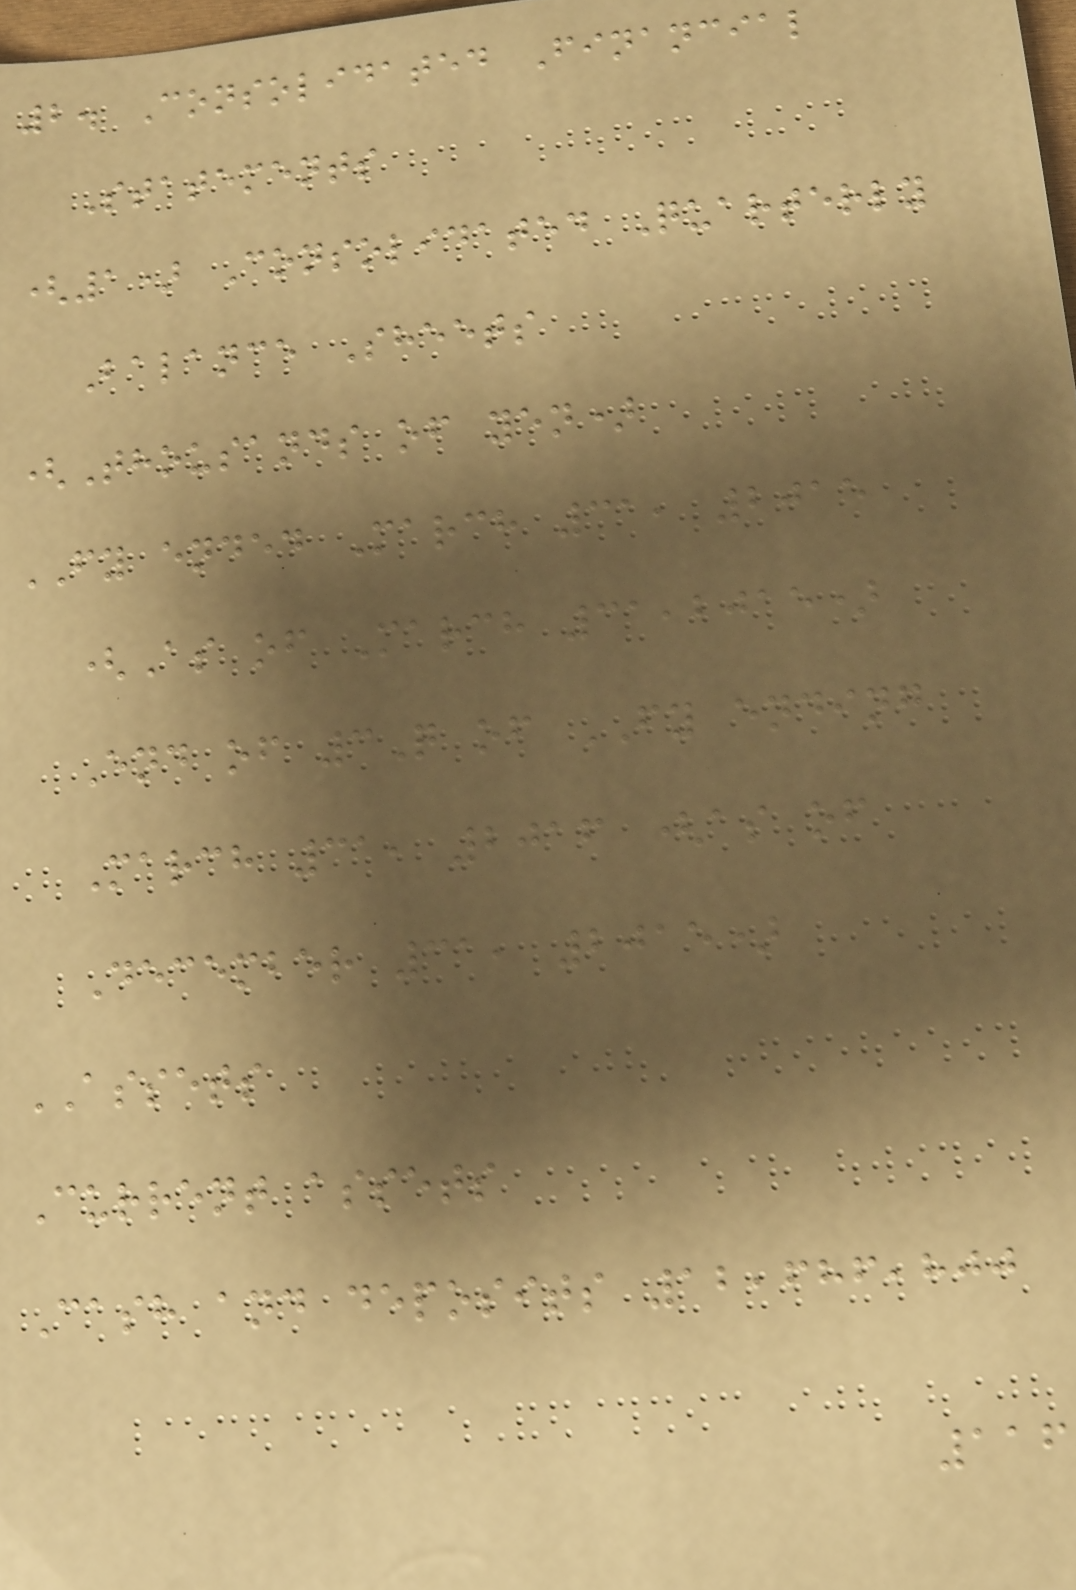2. Consolidated Financial
Statements
(1) Consolidated Quarterly
Balance Sheets
(Thousands of yen)
FY ended March 31, 2015
(As of March 31,2015)
End of 3Q of FY ending
March 31, 2016 (as of
December 31, 2015)
ASSETS
Current assets
Cash and deposits 12,686,800
116
